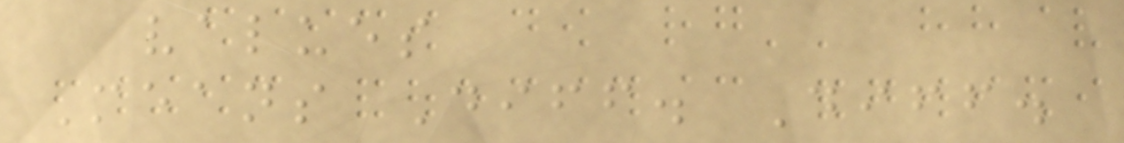values
Means Diff. Diff.
